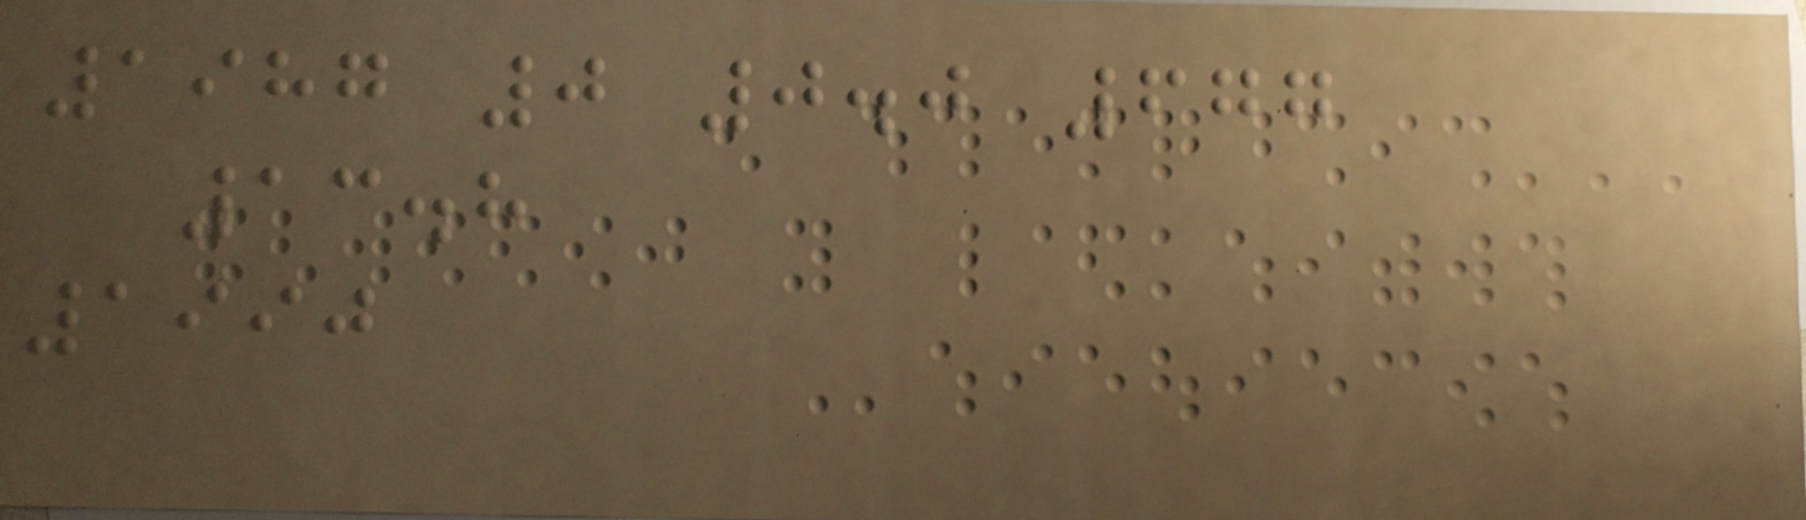1987 0 0.0 677
13.8
1990
